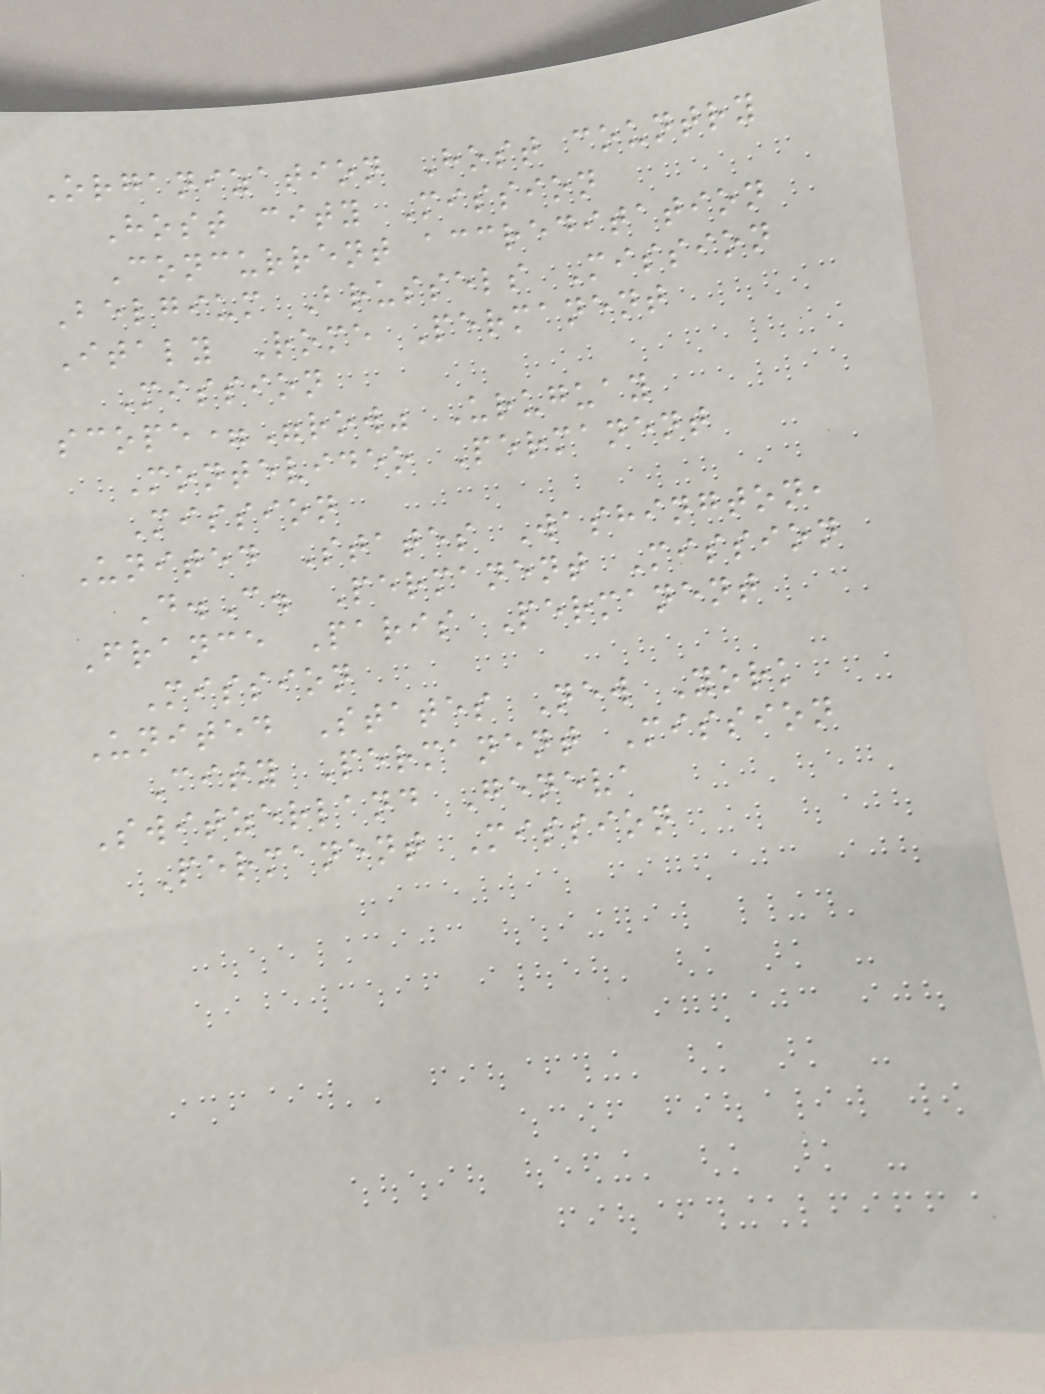Organization Host country
Host city Mission
Concurrent accreditation
Belgium Brussels Mission
Italy Rome Permanent
Mission
scope="row" Uruguay
Montevideo Permanent
Mission
United States Washington,
D.C. Permanent Mission
France Paris Permanent
Mission
United States New York
City Permanent Mission
Switzerland Geneva
Permanent Mission
